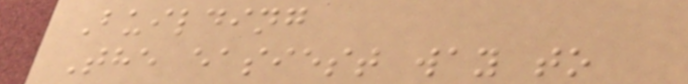Building
The easiest way to
